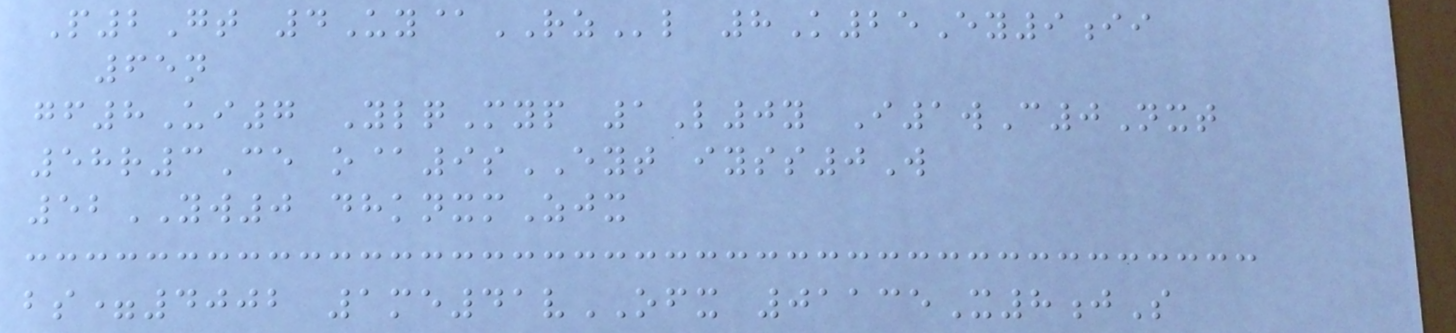P2Gt 4Uy@RZl 8K25Ey9ii
65n
gf8Ui7 YlqMyp 1L0y I1wC0Nxt
58r3Ce o@9sEYT iyss0W
52YW0 dhknxmZjx
bs=4002 1me41vOFX 01135X8jS
